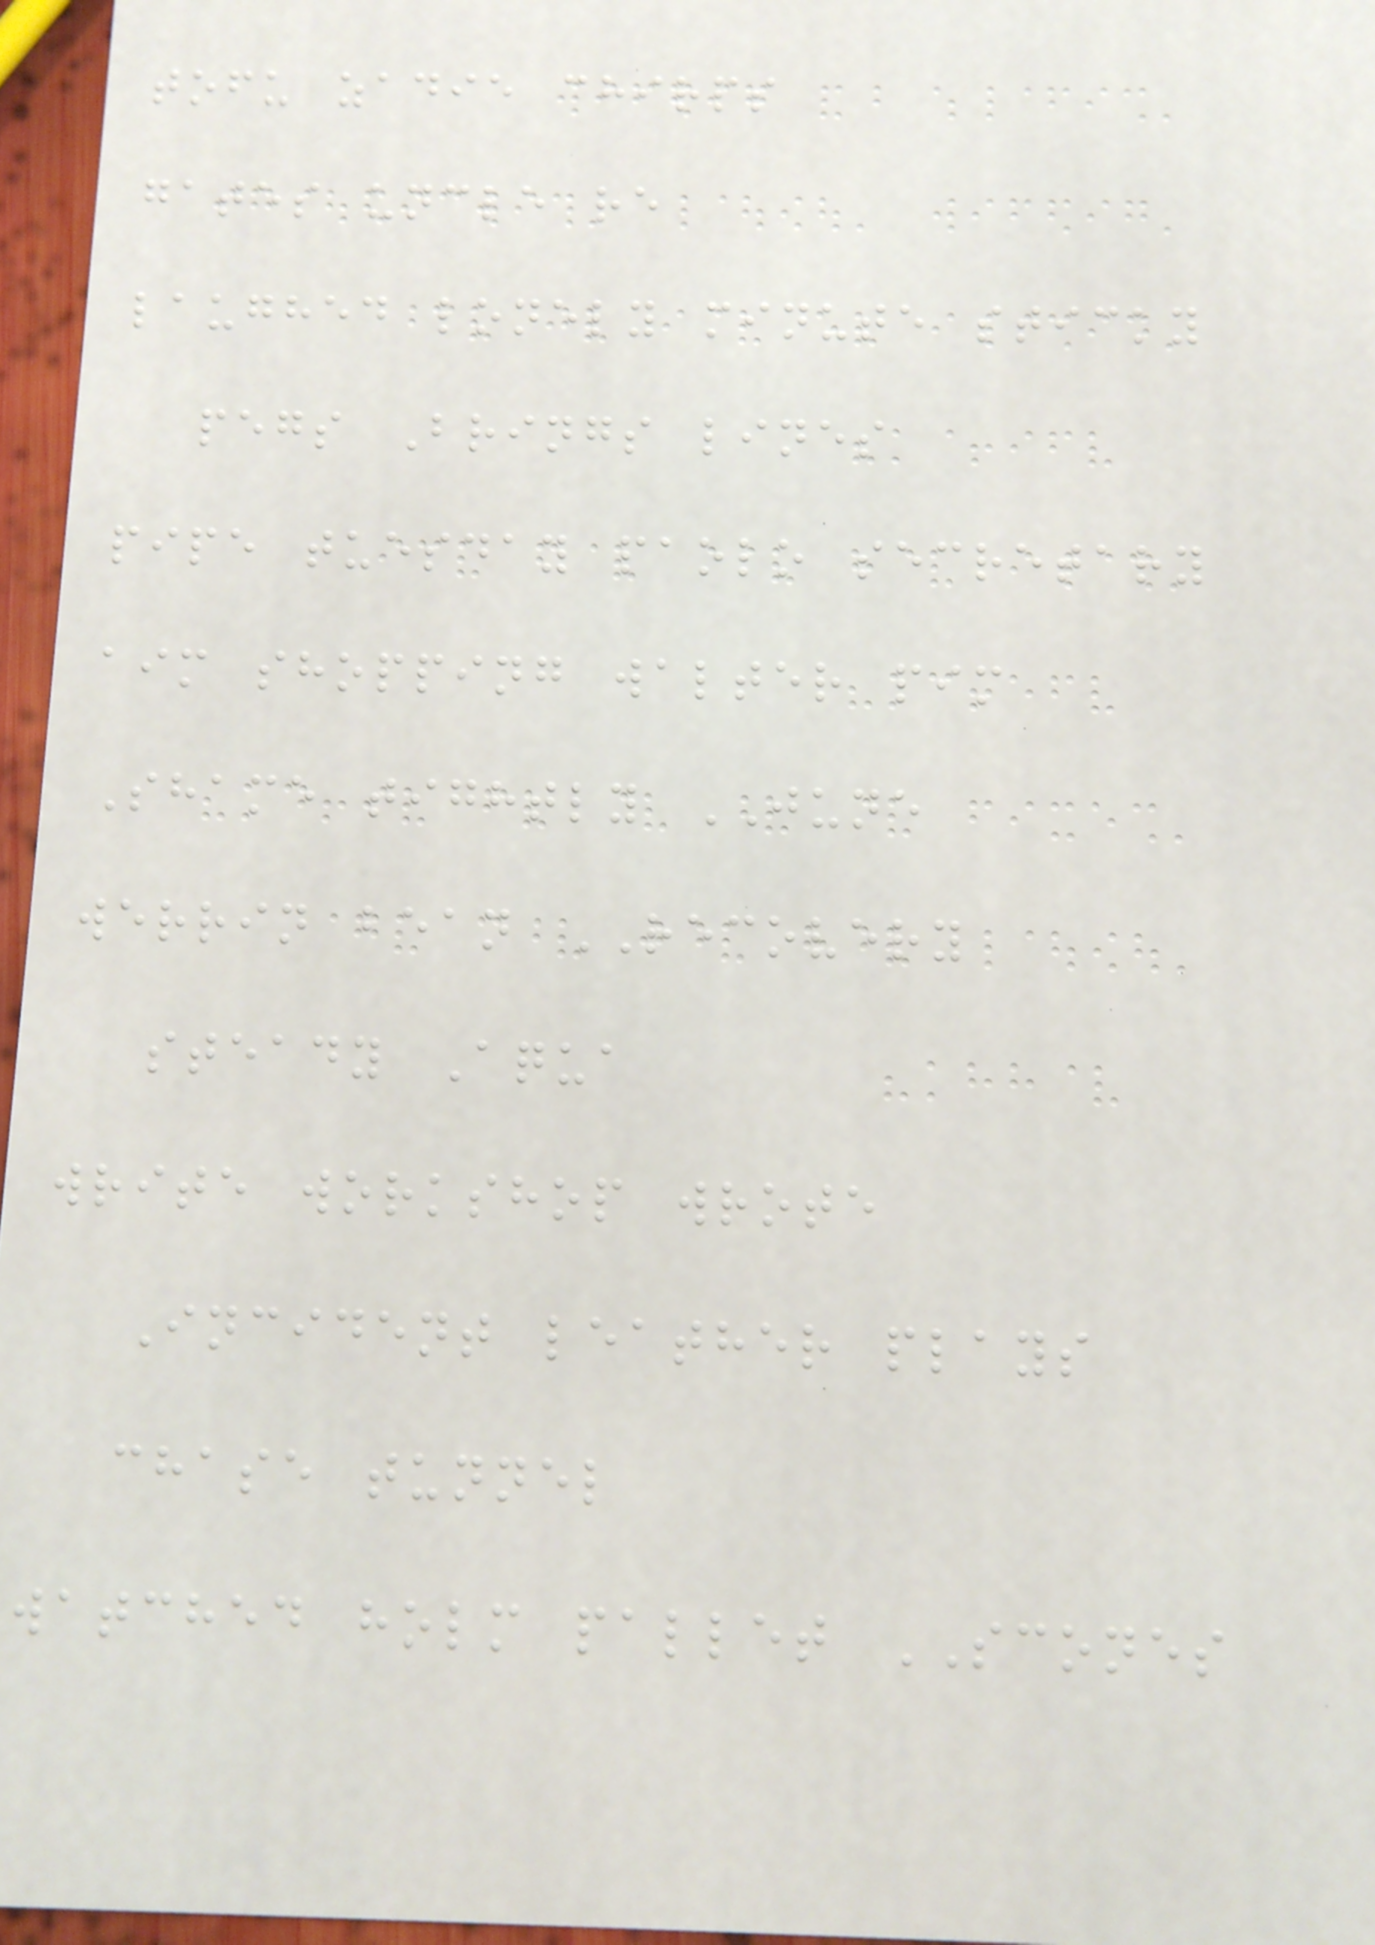tofu zadie chirps
gates uncle re
laughed lonely minute sticky
pegs Brings lines
pipe tuesday paolo secretary
aim shopping walter pim
Shame tightly JUNE
werrin bean RECOVERY
steady Aqua
write workshop wrote
Incident leather plays
chase tunnel
watched holm pallet SCONES
